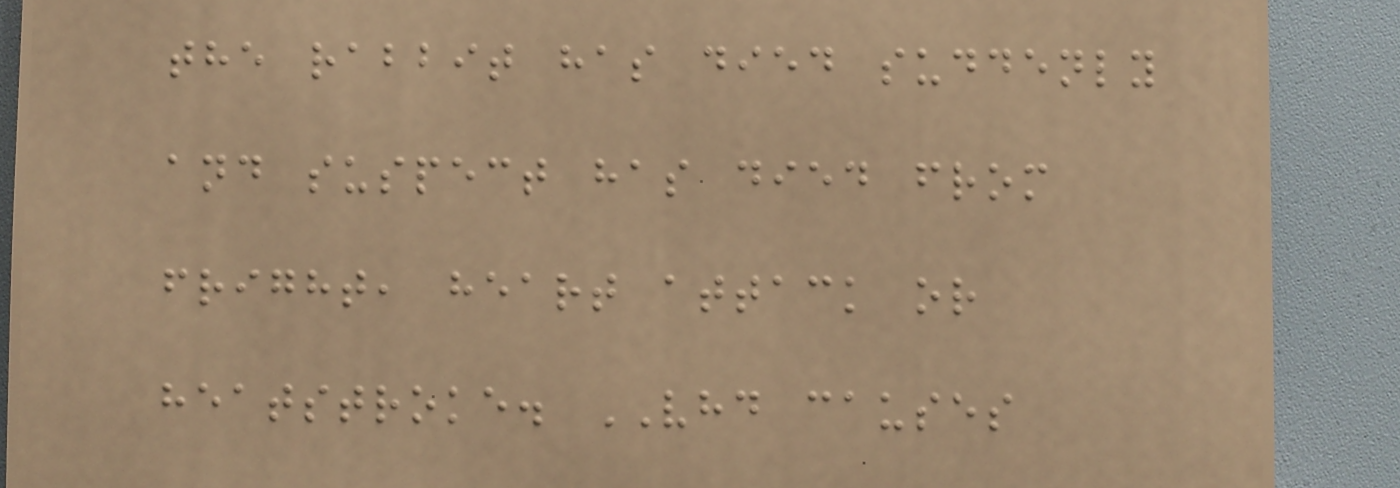the rabbit has died suddenly
and suspect has died from
fright, heart attack or
heatstroke. VHD causes
